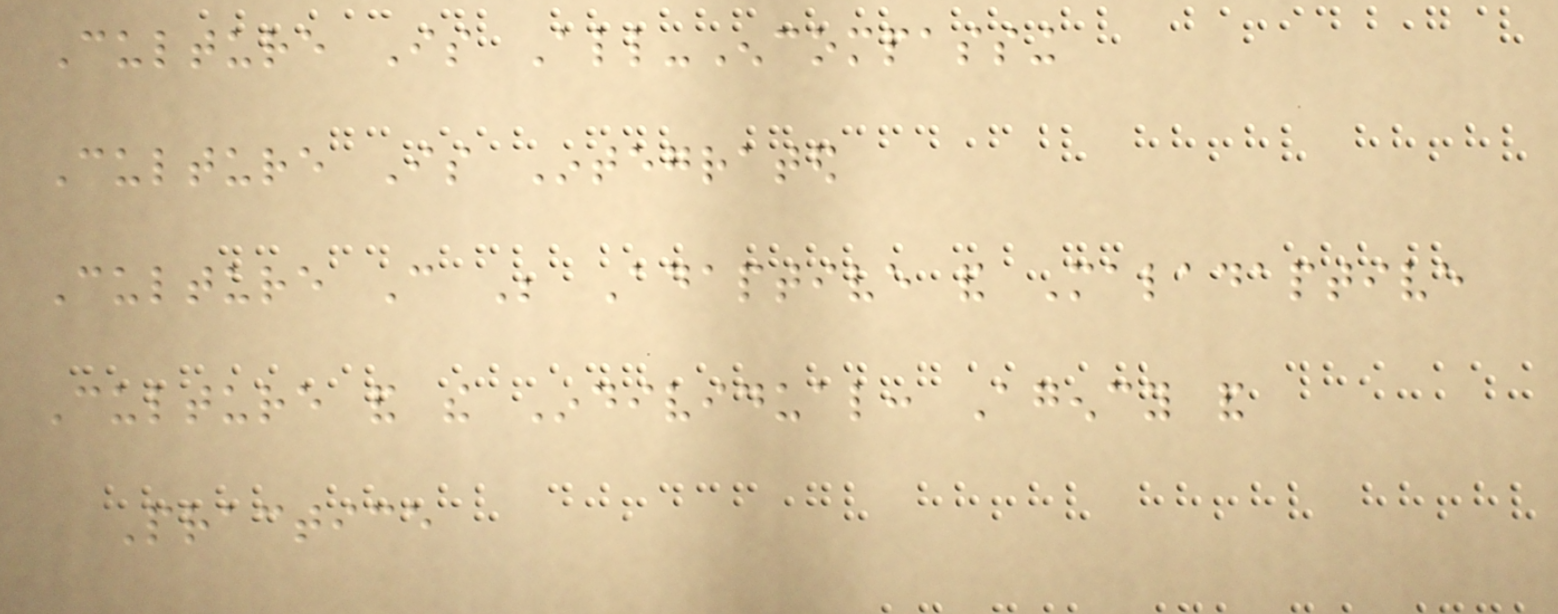Culture Is All-Encompassing
Culture Is Integrated
Culture Can Be Adaptive and Maladaptive
Culture and the Individual: Agency and
Practice
